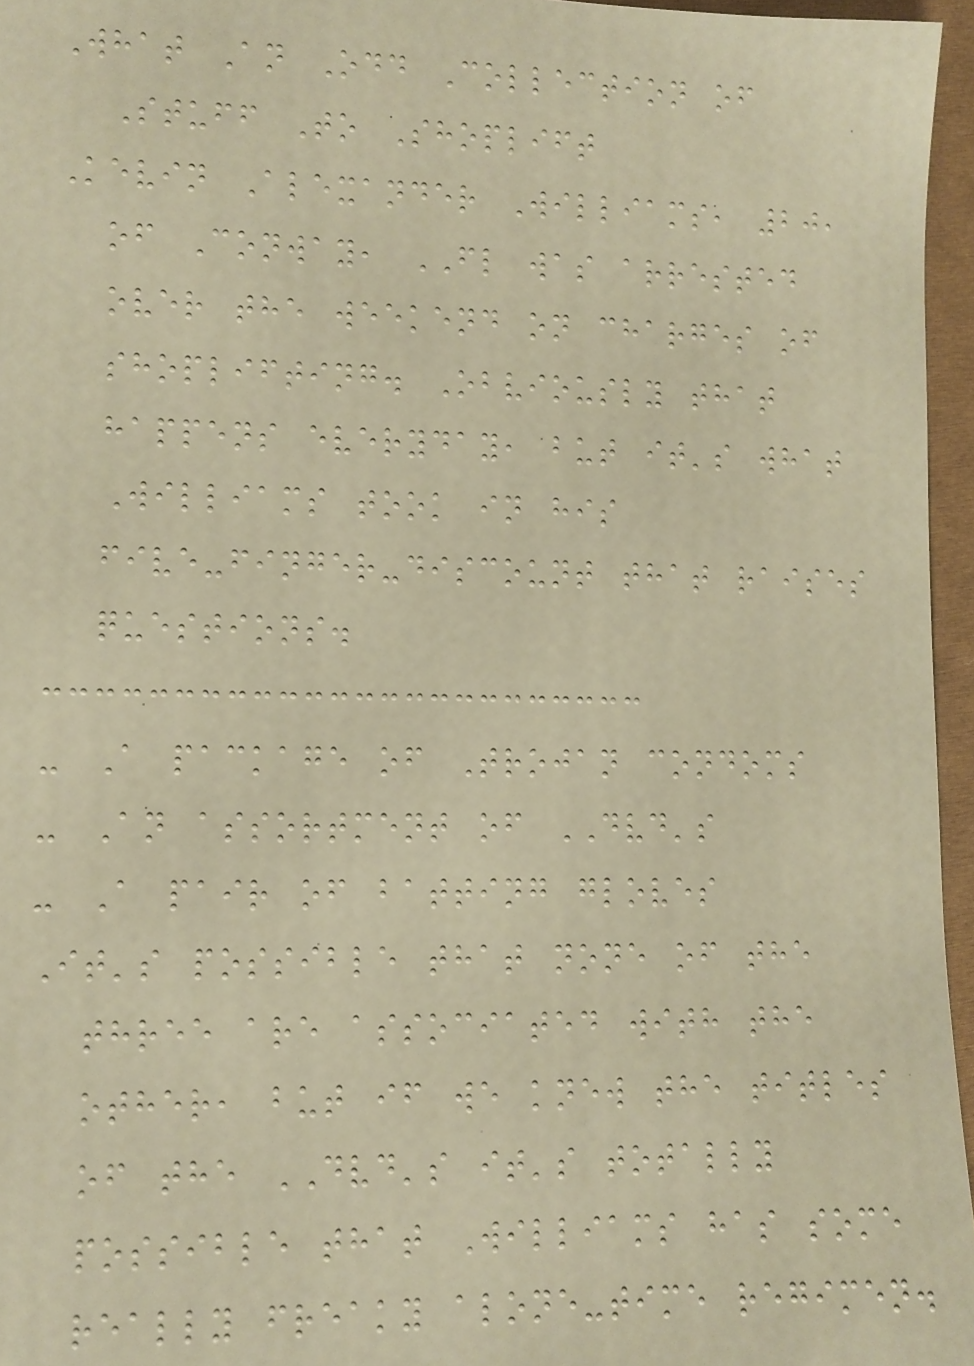What An Odd Collection of
Stuff To Shoplift
Kevin Alexander Williams, 20,
of Conway, FL was arrested
over the weekend on charges of
shoplifting. Obviously that
happens everyday, but it's what
Williams took in his
five-finger-discount that raises
questions.
- A package of Trojan condoms
- An assortment of DVD's
- A pair of batting gloves
It's possible that none of the
three are associated with the
other, but if we knew the titles
of the DVD's it's totally
possible that Williams has some
really freaky alone-time regimen.
